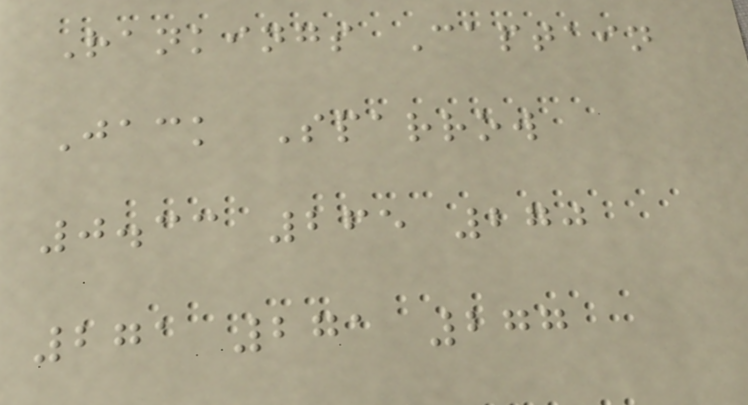Rankings Captain
Jack Sparrow
0.33 265 270
271 271 277
